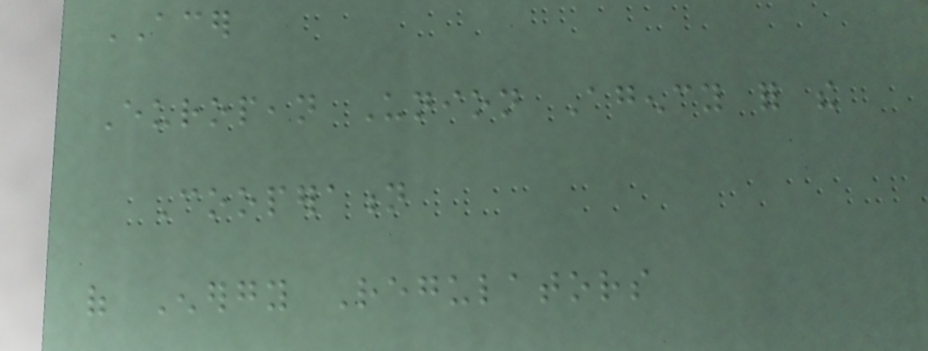ACER
European Union Agency for the
Cooperation
of Energy Regulators
